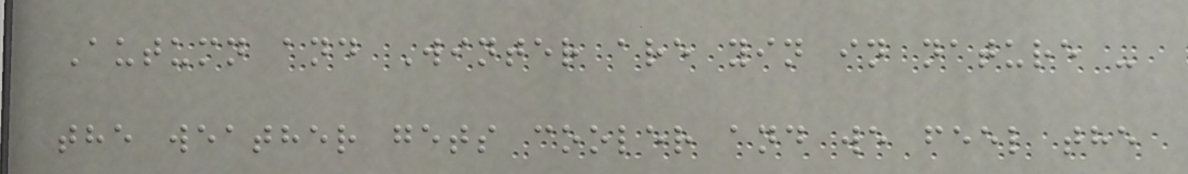Autumn and Winter are yin in nature -
the weather gets cooler and we feel the
